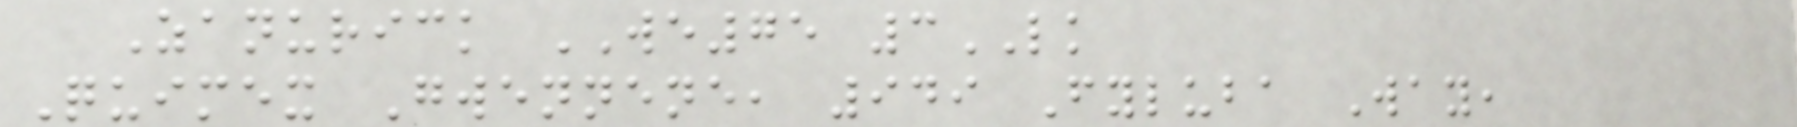Zanurick WE75 3LK
Quimex Gwennene, 949 Fyluba Way,
